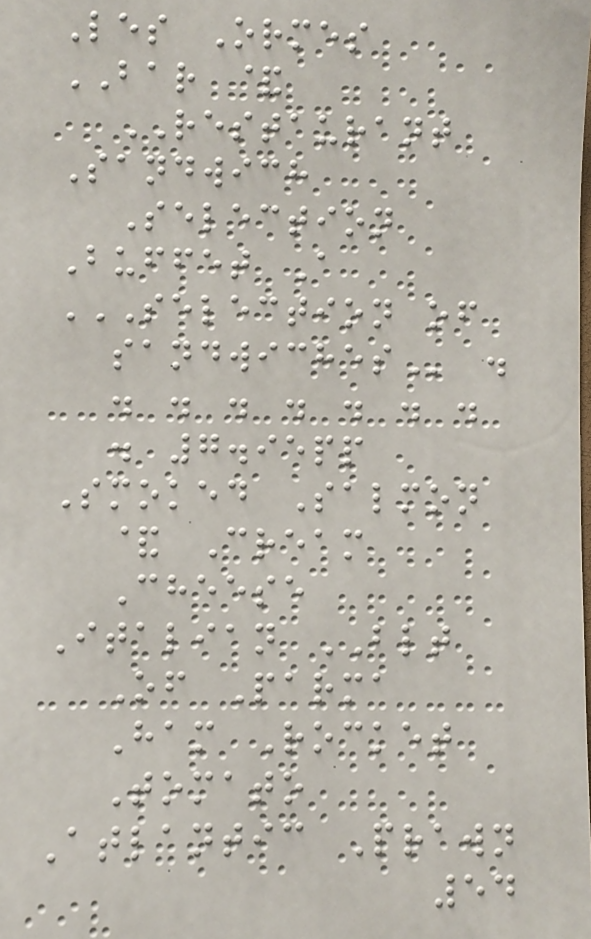Les Ormes
BAR &
RESTAURANT
Sandwich
Selection
Buffet A
SELECTION OF
SANDWICHES .
. . . . . . .
. 7.95pp
Smoked Salmon
& Cream
Cheese
Italian BLT
Of Parma
Ham Rocket
Tomato
Atlantic Prawn
54
